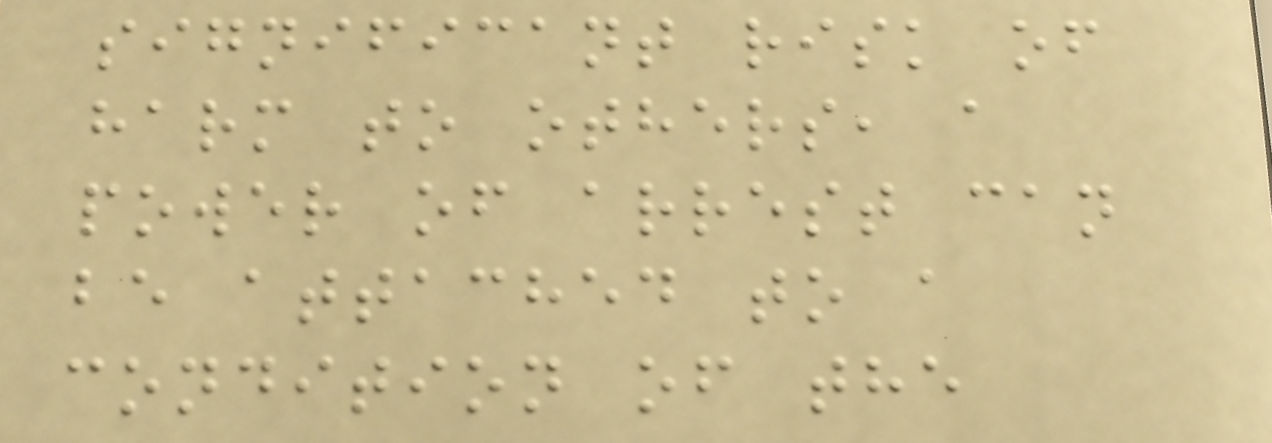significant risk of
harm to others, a
power of arrest can
be attached to a
condition of the
